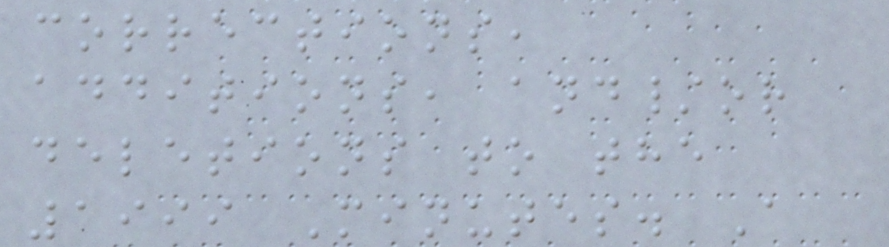corrections,
additions, and/or
deletions to the
1999 Minutes. A
